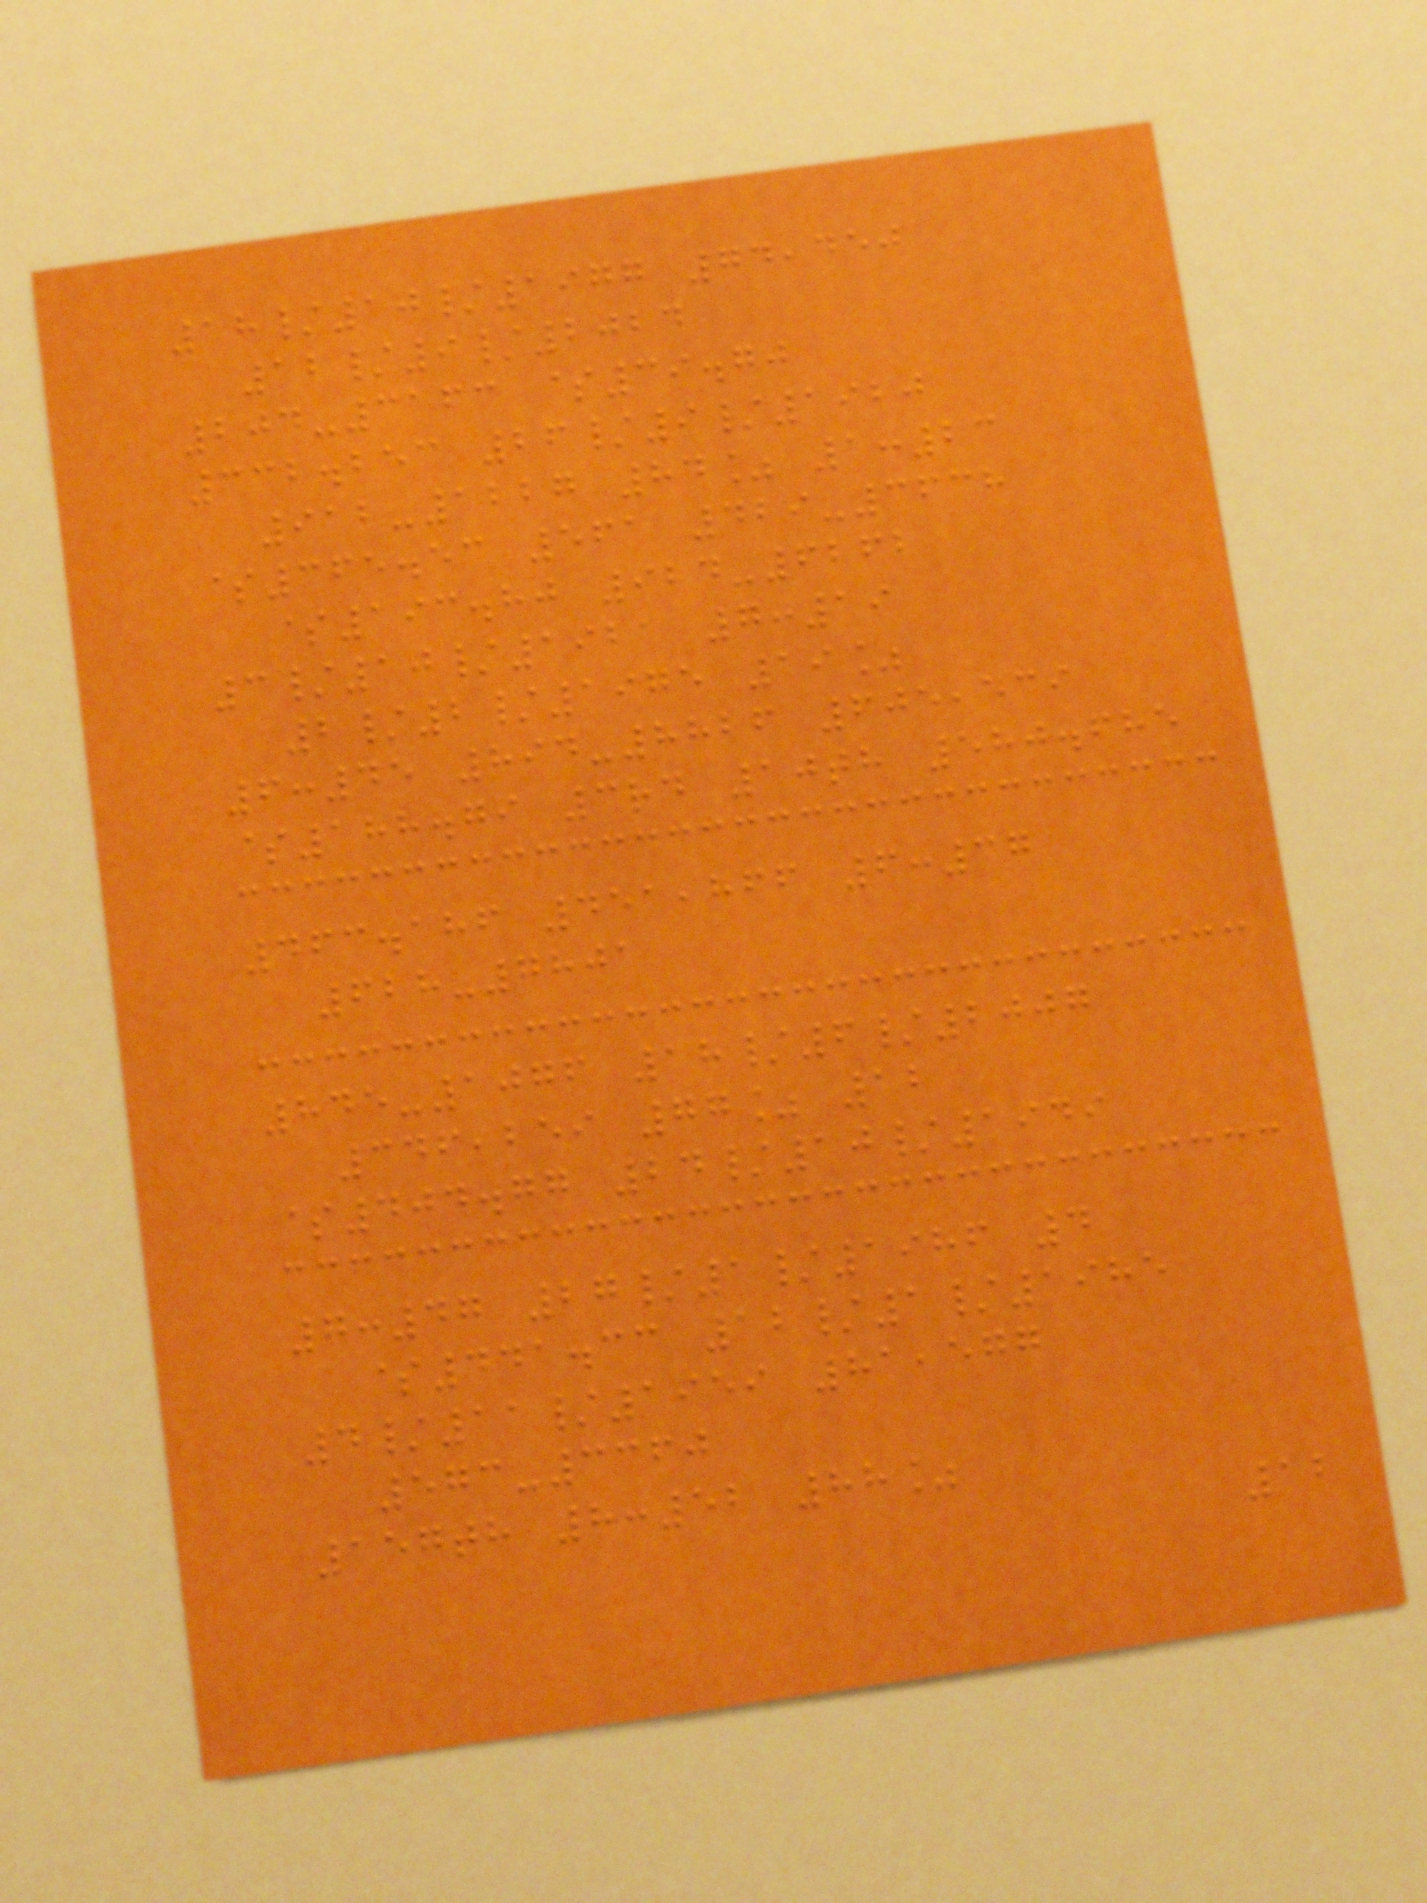18/10/1977 74,450
12/9/2024
204-3163 $39.70
332.253 26/9/1920
912-1227 84% 1:23
$365.53 561 429-3638
$193.80 924-6262
3/10/1921 7:19
2/2/1975 19%
6:45 894-8826 605,539
$188.79 3rd 10th 580.685
463.186 451,866 6:37
628-7801
845-1076 18/6/2007
346,259 77% 12
$404.77 24/10/1949
7:47 27/1/1986 4
$441.33 12/1/1985
4/11/1959 81,577
573-3360
157th 8:52 88%
12
